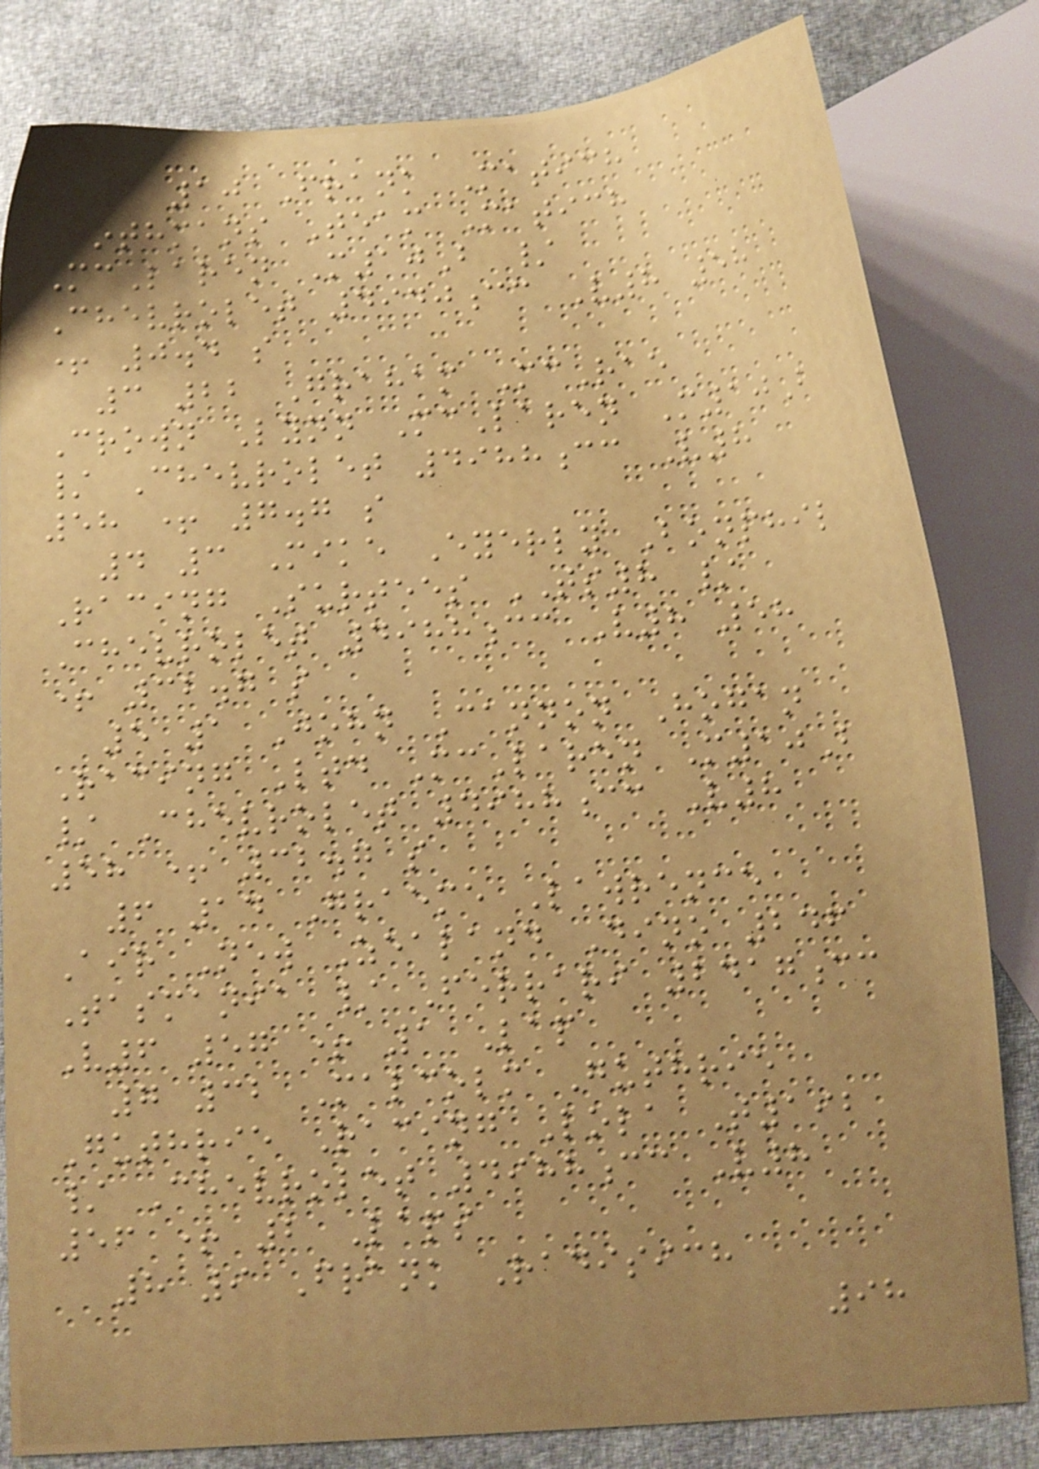2 10 Frank Matich
Rothmans Team Matich
McLaren M10B /
Chevrolet 4940cc V8 58
+ 0.4 s
3 22 Graham McRae
Crown Lynn McLaren M10B
/ Chevrolet 4988cc V8
58 + 7.7 s
4 3 Mike Eyerly Bonphil
Racing Surtees TS8 /
Chevrolet 4988cc V8 58
+ 32.7 s
5 1 John Cannon Hogan
Racing Ltd McLaren M10B
/ Chevrolet 4988cc V8
58 + 32.7 s
6 14 Graeme Lawrence
Air New Zealand Dino 246
Tasmania / Ferrari 2417cc
V6 57 + 1 Lap
7 32 Malcolm Guthrie
Guthrie Racing Lola T192
/ Chevrolet 4988cc V8
56 + 2 Laps
8 9 Frank Radisich
98
